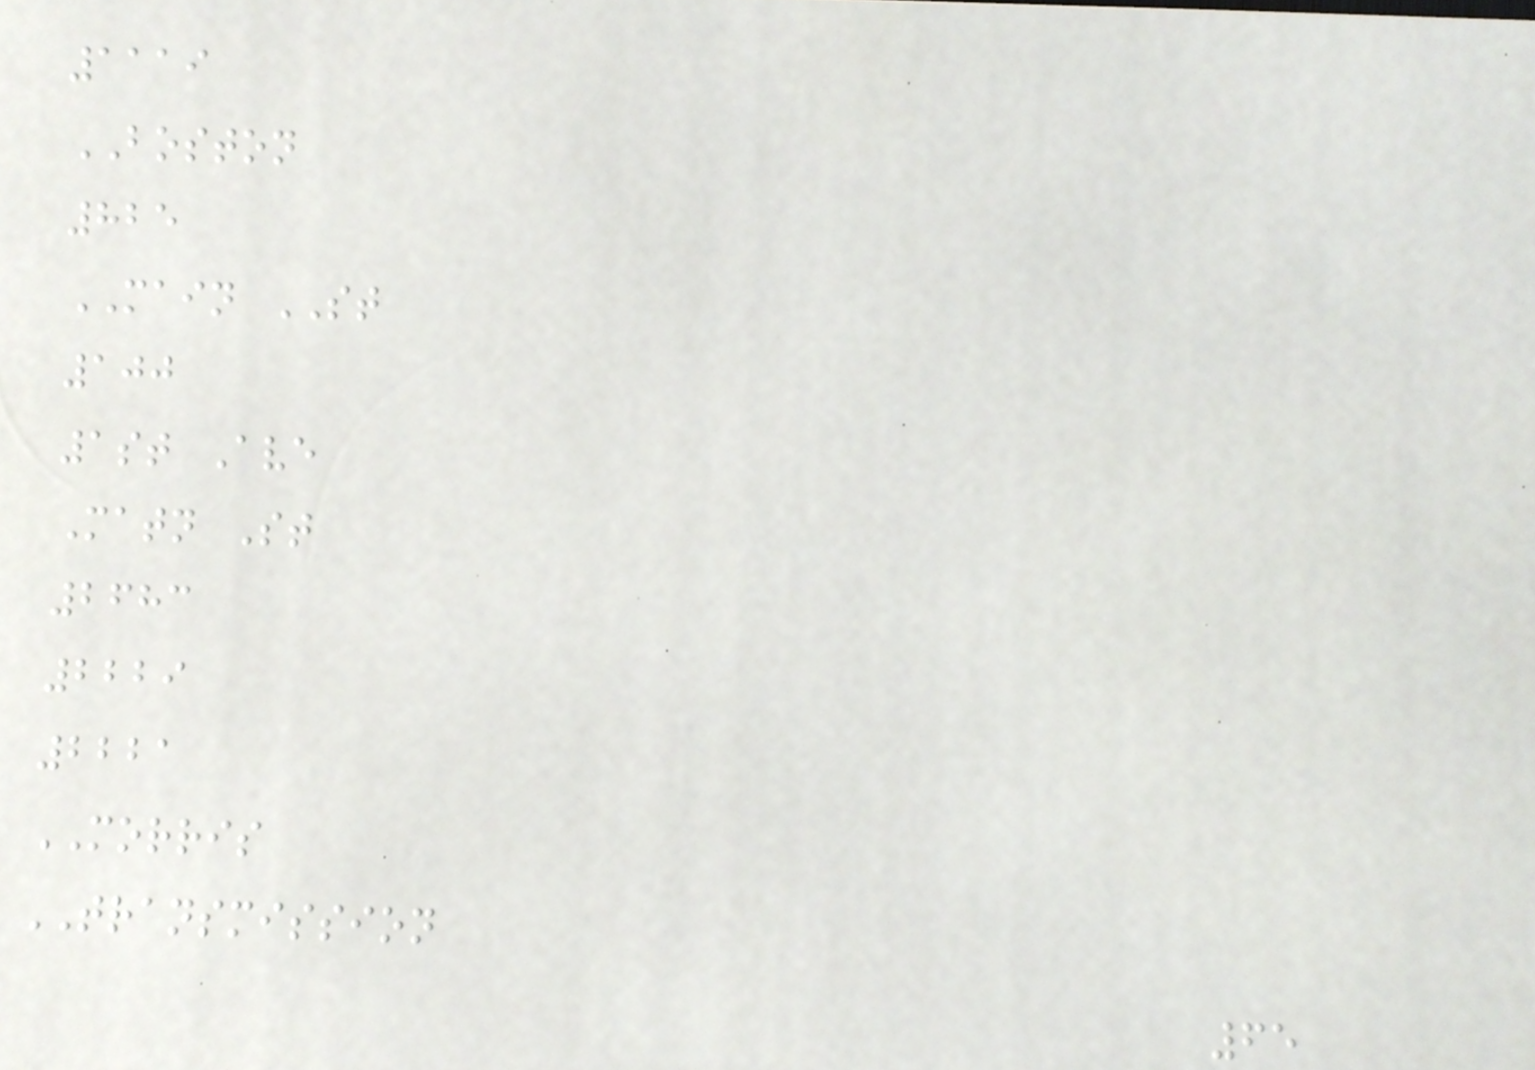1119
BOSTON
825
MAIN ST
100
1st Ave
Matn St
2683
2229
2221
MORRIS
TRANSMISSION
65
